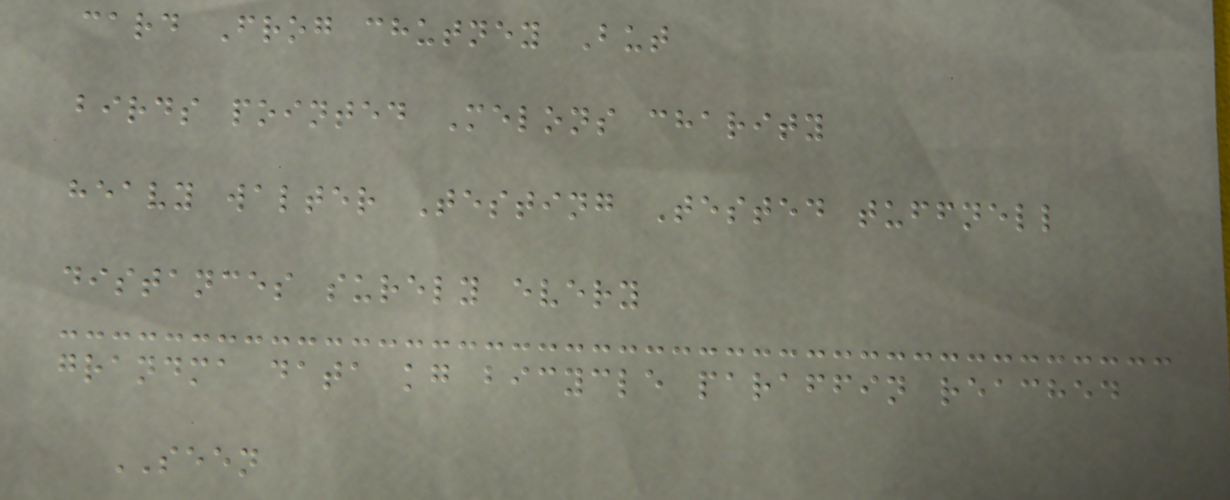card Frog chutney But
birds pointed Melons charity
heavy walter Testing Tested tuffnell
distances surely every
grandma data kg bicycle paraffin reached
SEEN
